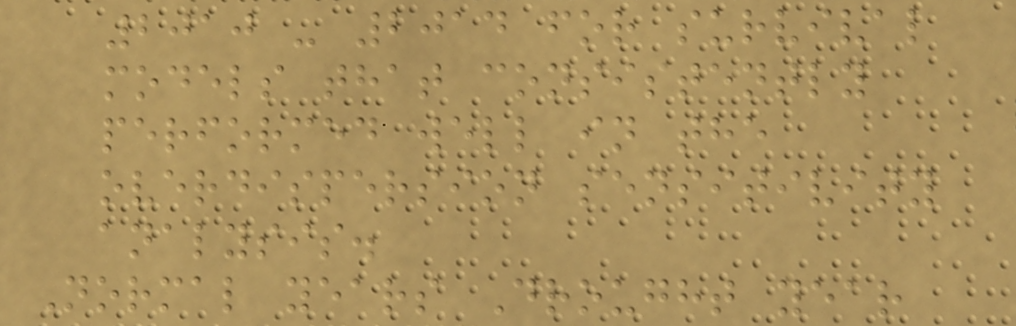2010 - 2014 for survival
models that consistently
performed well in the
overdispersion sensitivity
analysis.
Normal years Drought year
